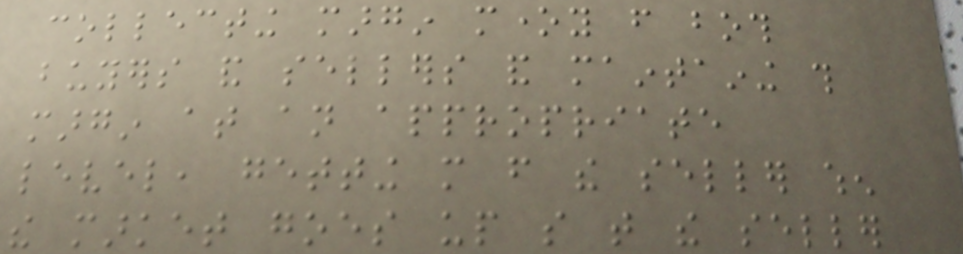collecting margin money from both
buyers and sellers and maintaining this
margin at an appropriate
level, getting more from the seller when
the market goes up so that the seller
